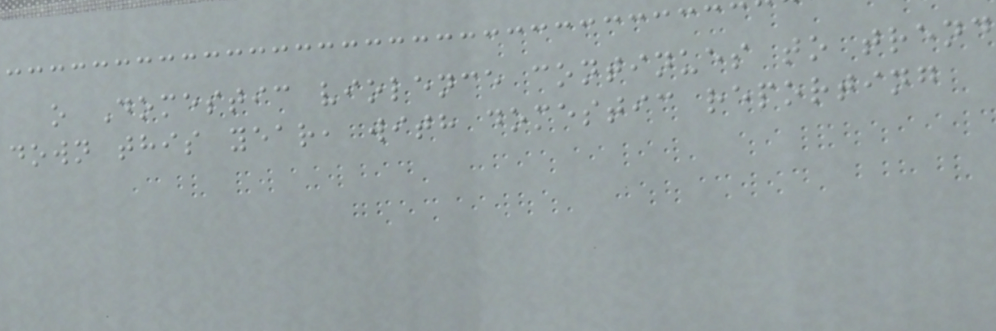o Domestic violence continues to trend
down this year, with domestic reporting
